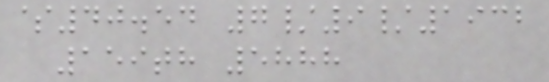$40.54 7/9/1932
159th 5888
